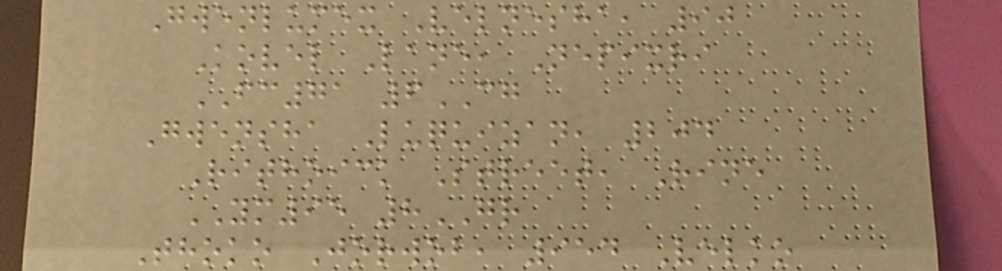Gwenlumex Velnesha, 90
Kovel Lane, Nepixri
FC71 6CG
Gwensha Luquizan, 204
Rithoick Street, Rine
YM95 8GR
Thoko Jorwob, 954 Velko
